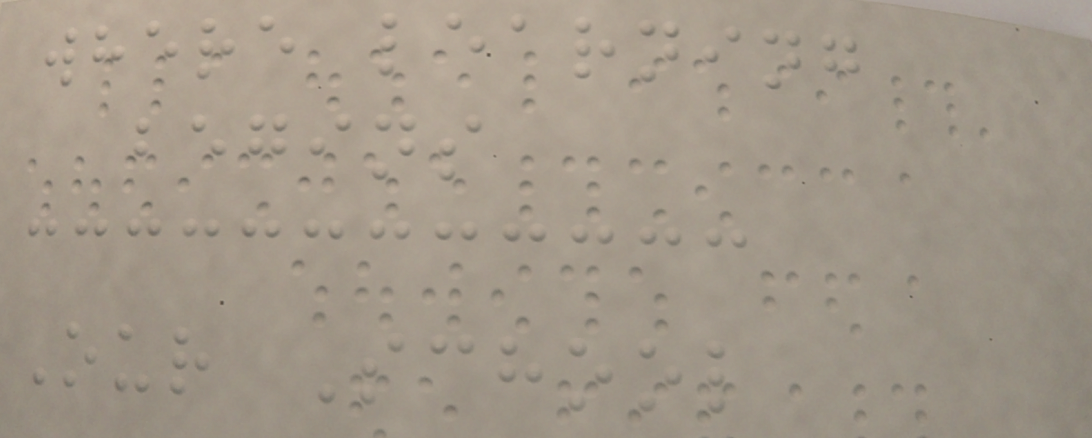where learning
begins
Our School
